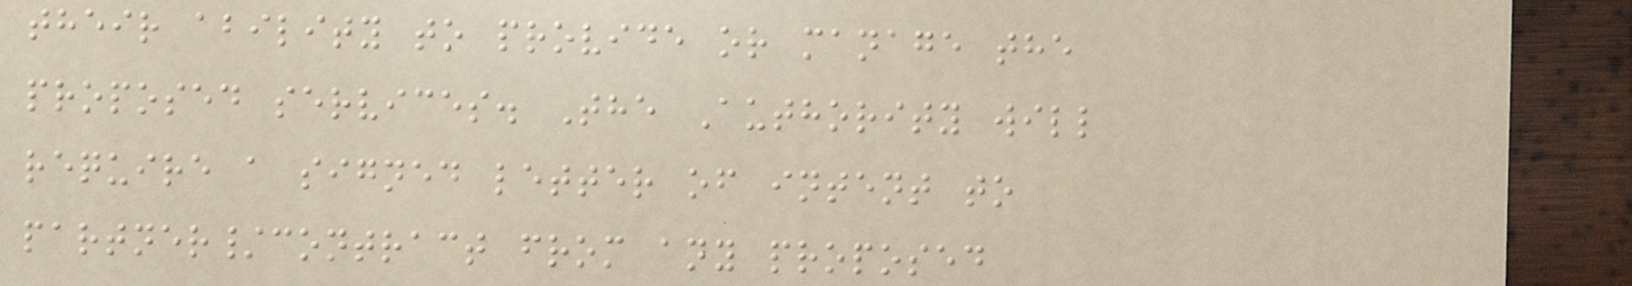their ability to provide or manage the
proposed services. The Authority will
require a signed letter of intent to
partner/contract from any proposed
